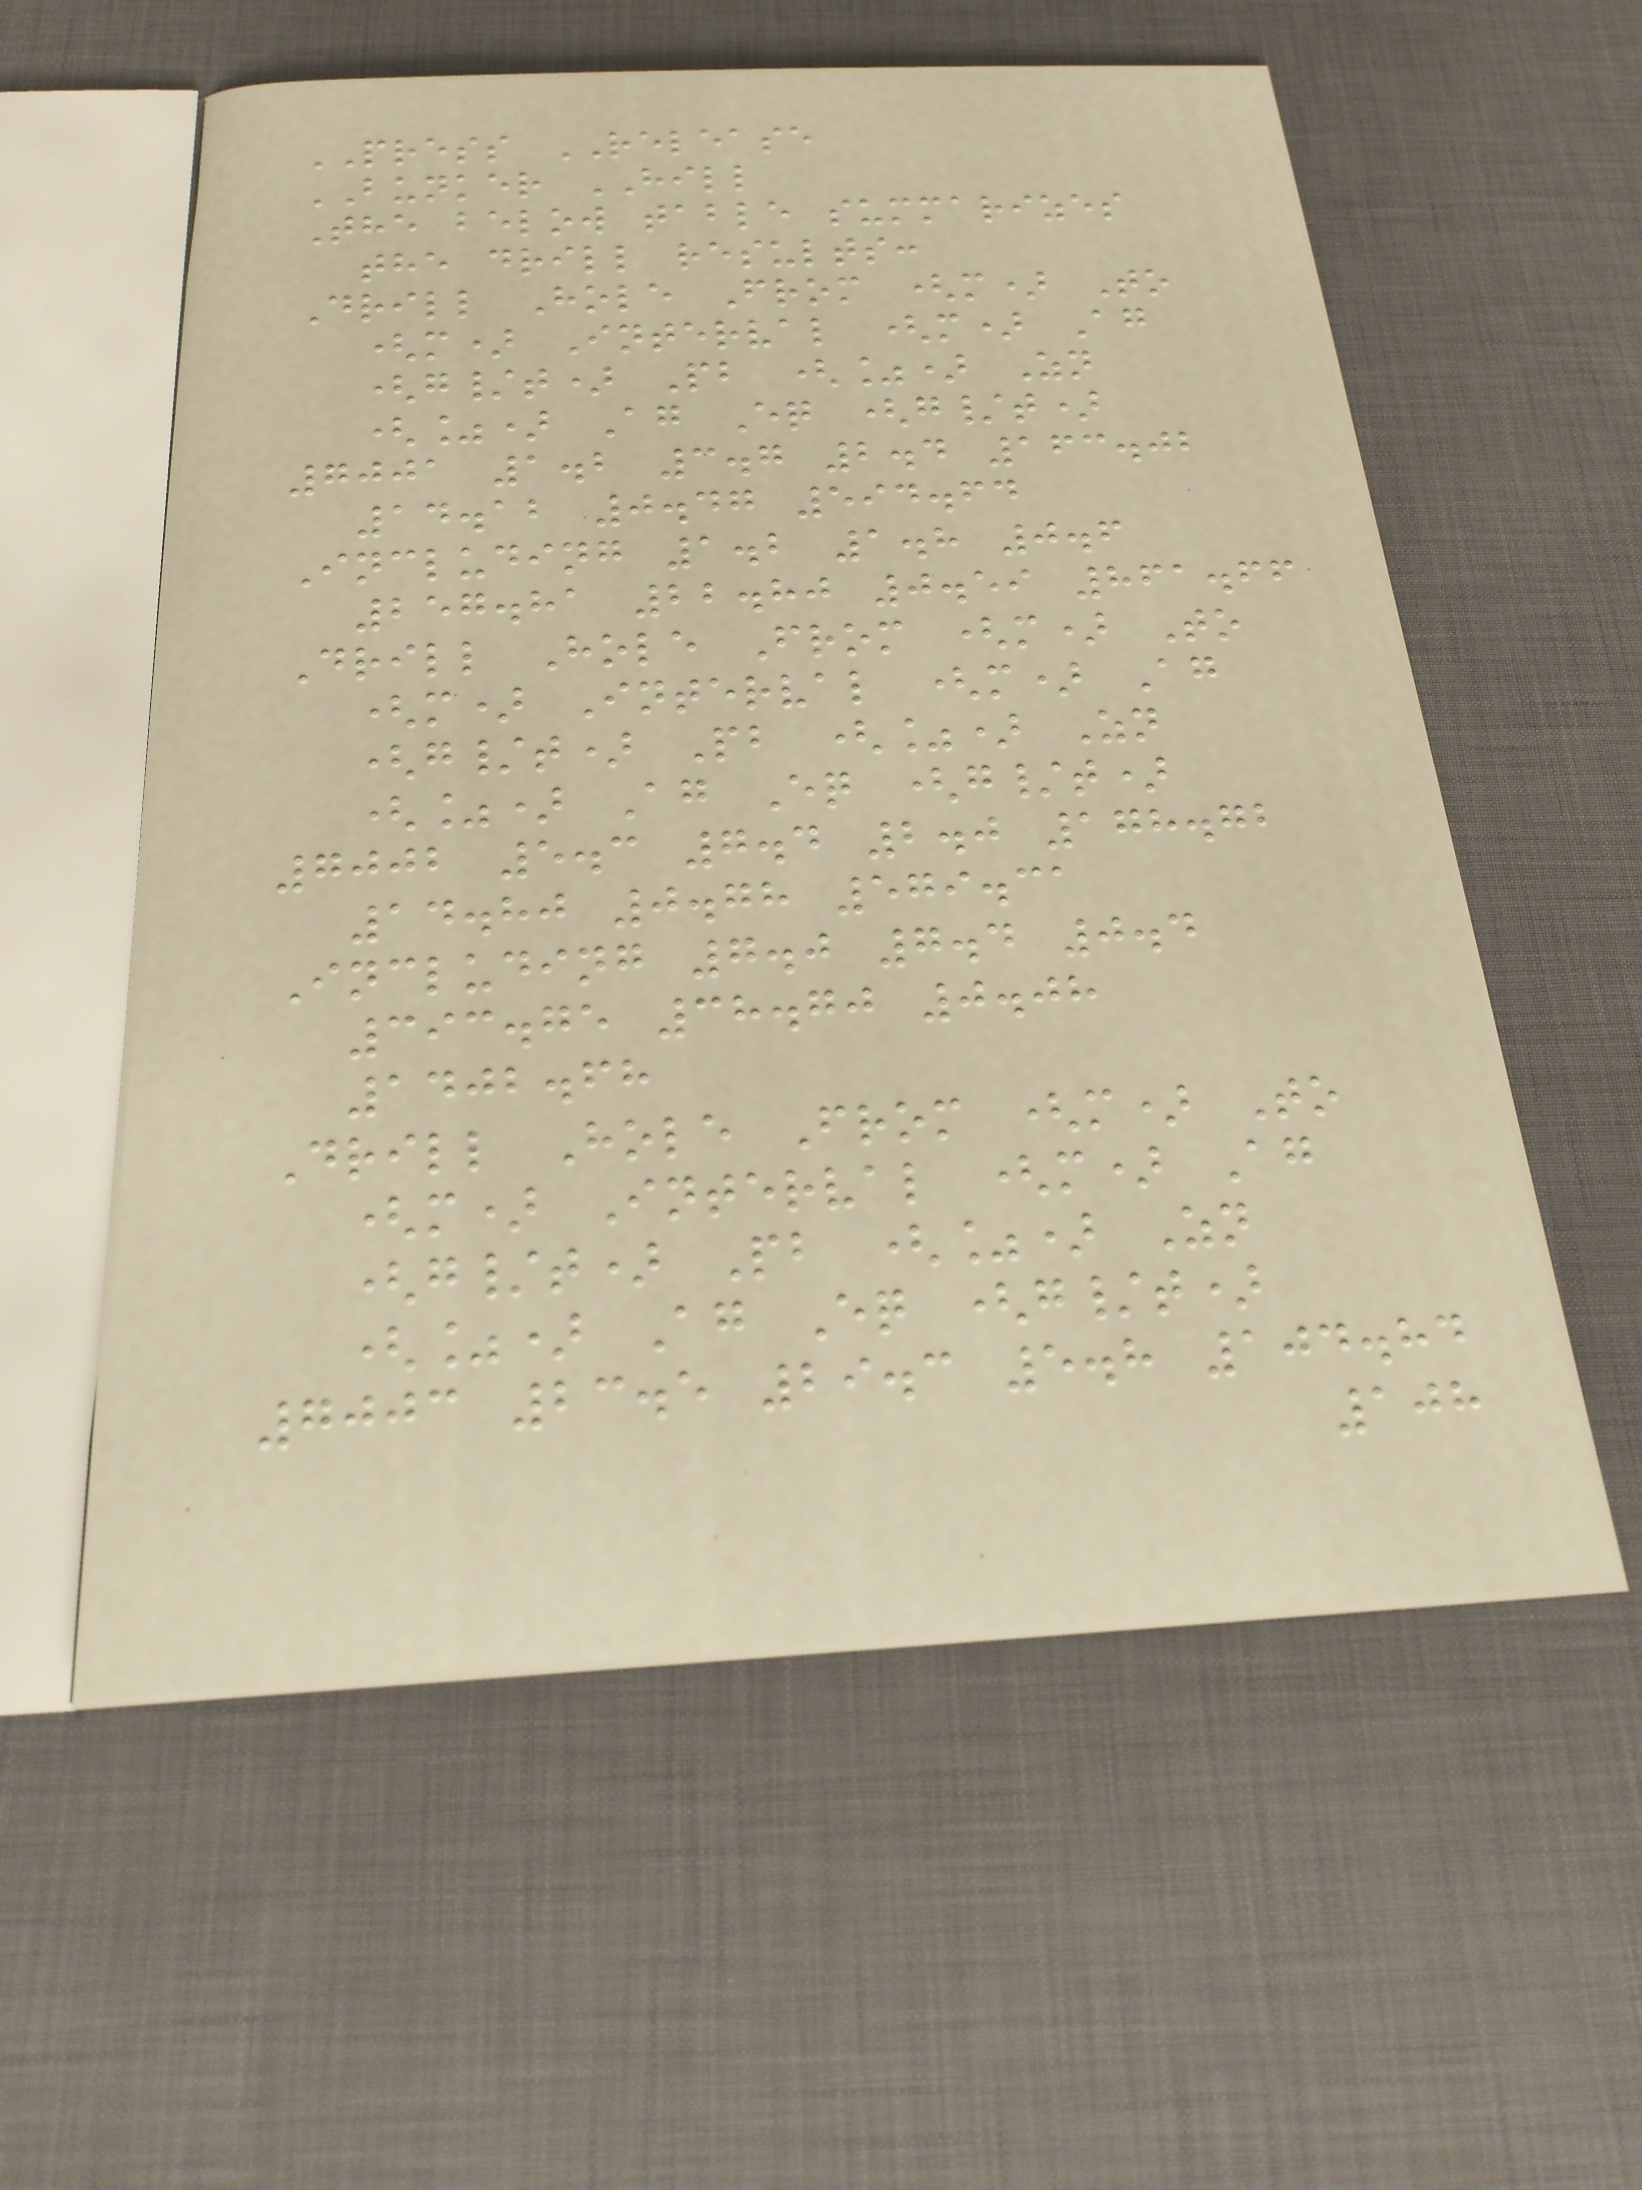PRESS RELEASE
BUNKER HILL
The below table summarizes
the drill results:
Drill Hole From (m) To
(m) Interval (m) Ag
(g/t) Pb (%) Zn
(%) Ag Eq (g/t)
7001 1.2 3.7 2.4 163.02
14.12 0.47 594.64
Including 1.2 1.8 0.6
257.81 22.80 0.59 861.66
Drill Hole From (m) To
(m) Interval (m) Ag
(g/t) Pb (%) Zn
(%) Ag Eq (g/t)
7002 5.3 7.4 2.0 178.72
14.80 0.78 579.31
Including 7.0 7.4 0.4
393.75 38.70 0.08
1402.68
Drill Hole From (m) To
(m) Interval (m) Ag
(g/t) Pb (%) Zn
(%) Ag Eq (g/t)
7003 23.5 29.3 5.8 104.84
108
